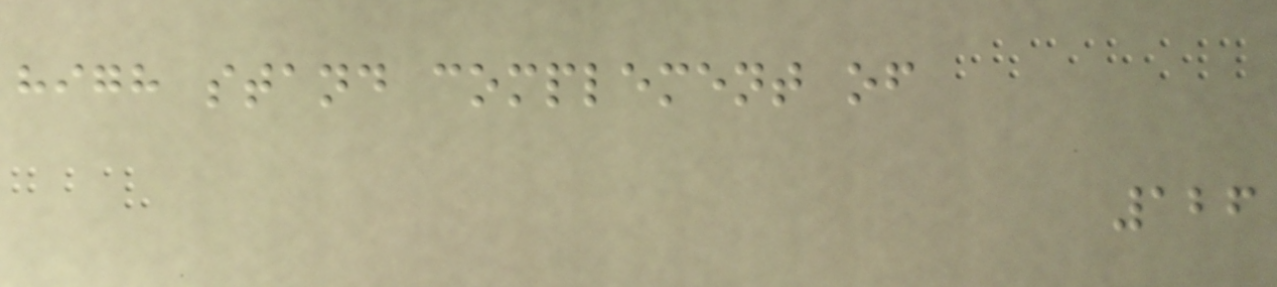high stand complement of
126
